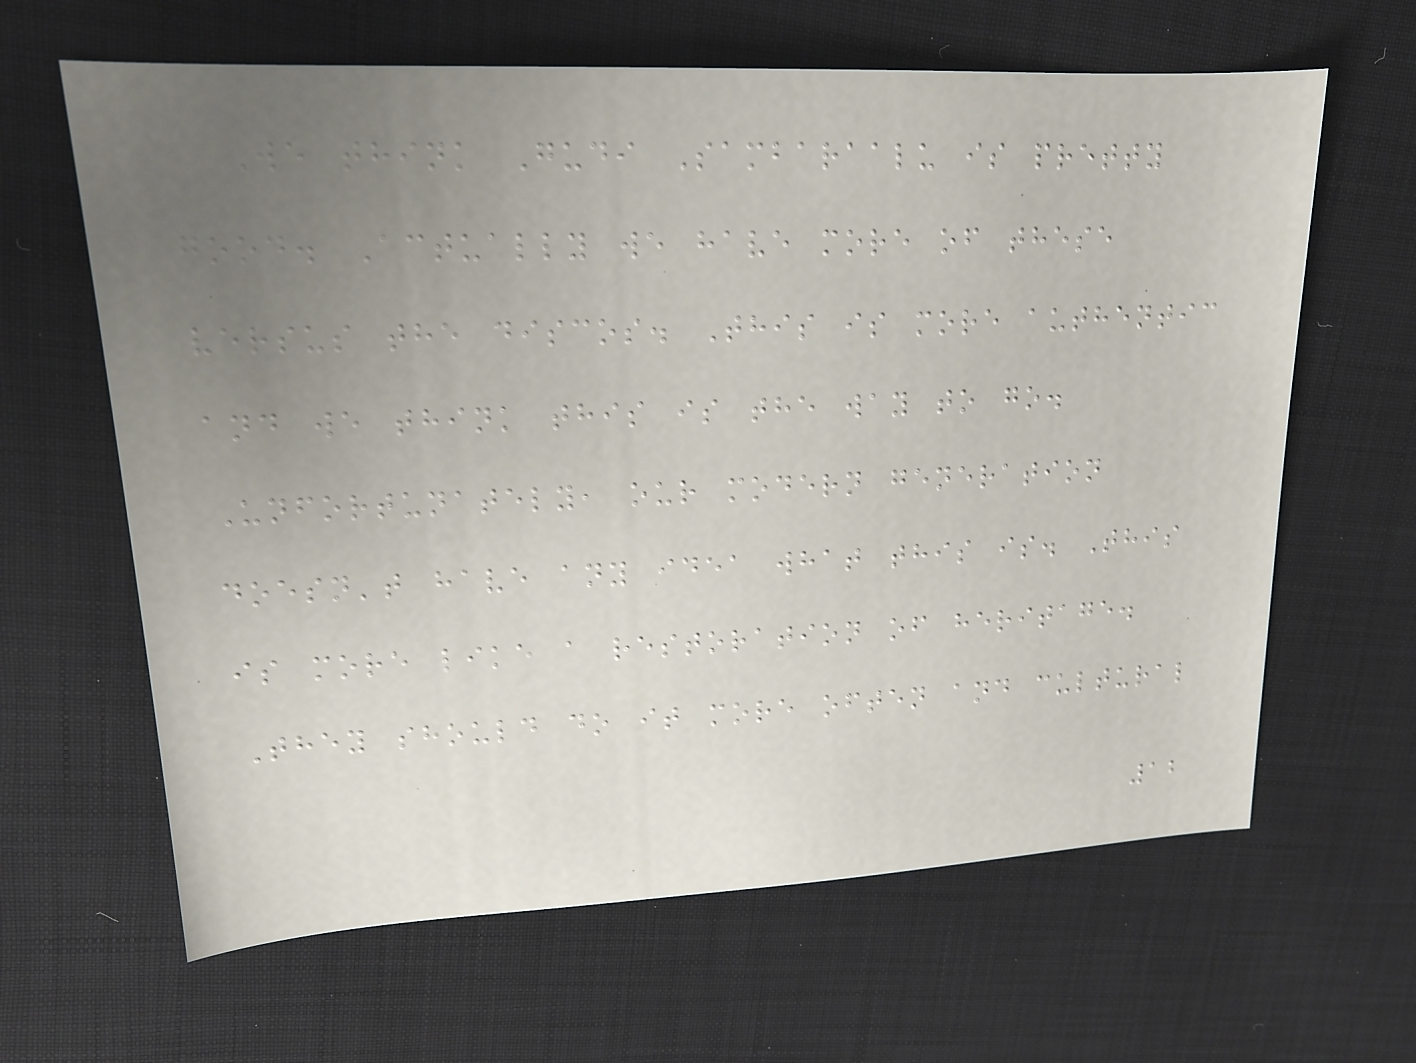We think Gudi Sambaraalu is pretty
good. Actually we have more of these
versus the discos. This is more authentic
and we think this is the way to go.
Unfortunately, our modern generation
doesn't have any idea what this is. This
is more like a restoration of heritage.
They should do it more often and cultural
12
